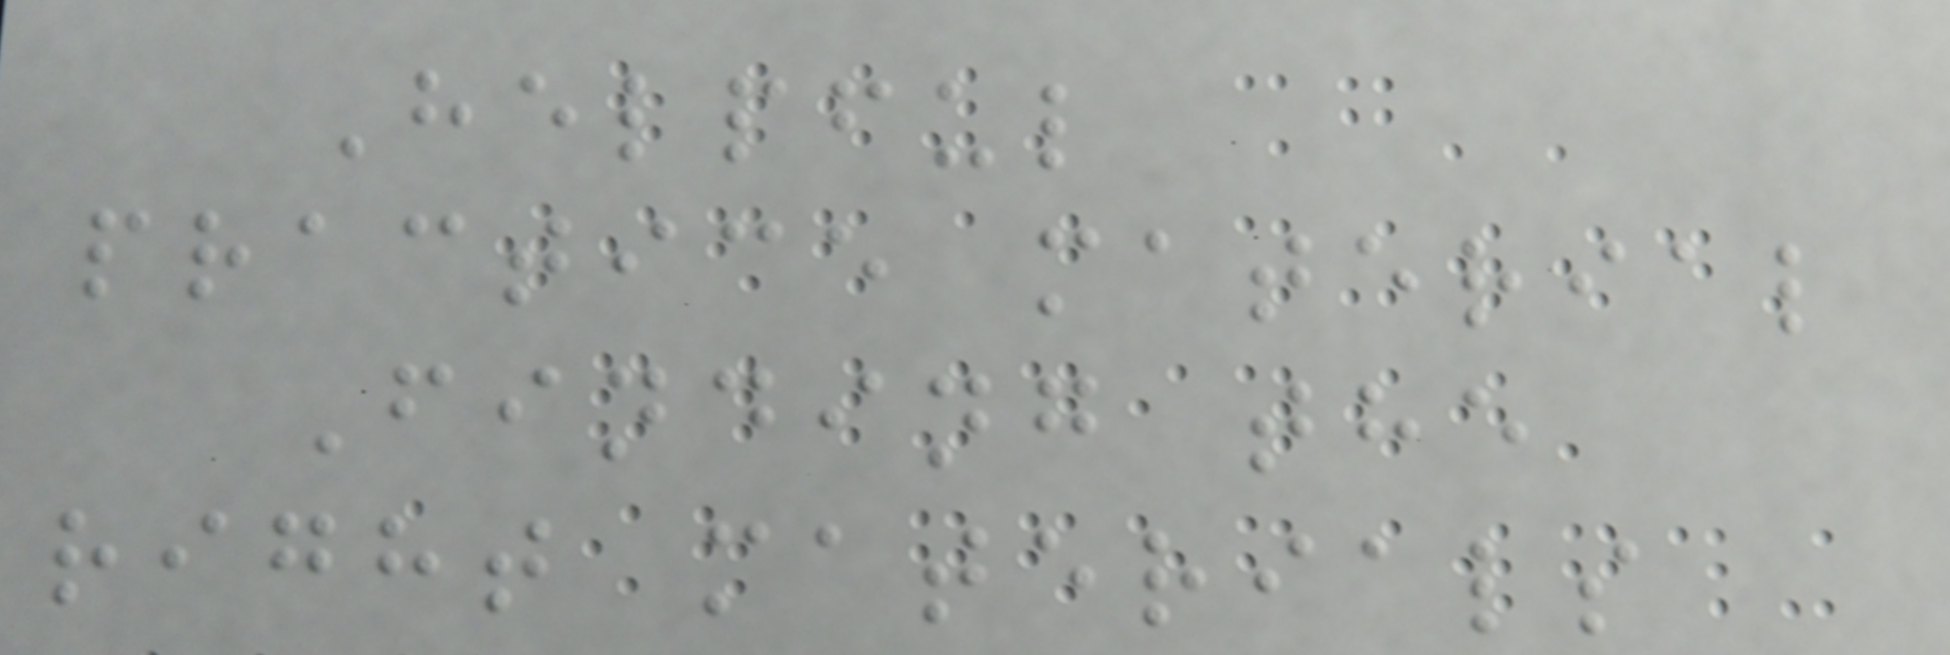Helpful
practice material
Finding the
right materials
